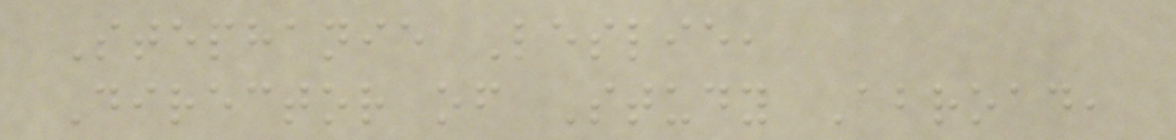Stephanie Leslie,
Director of Study Abroad,
